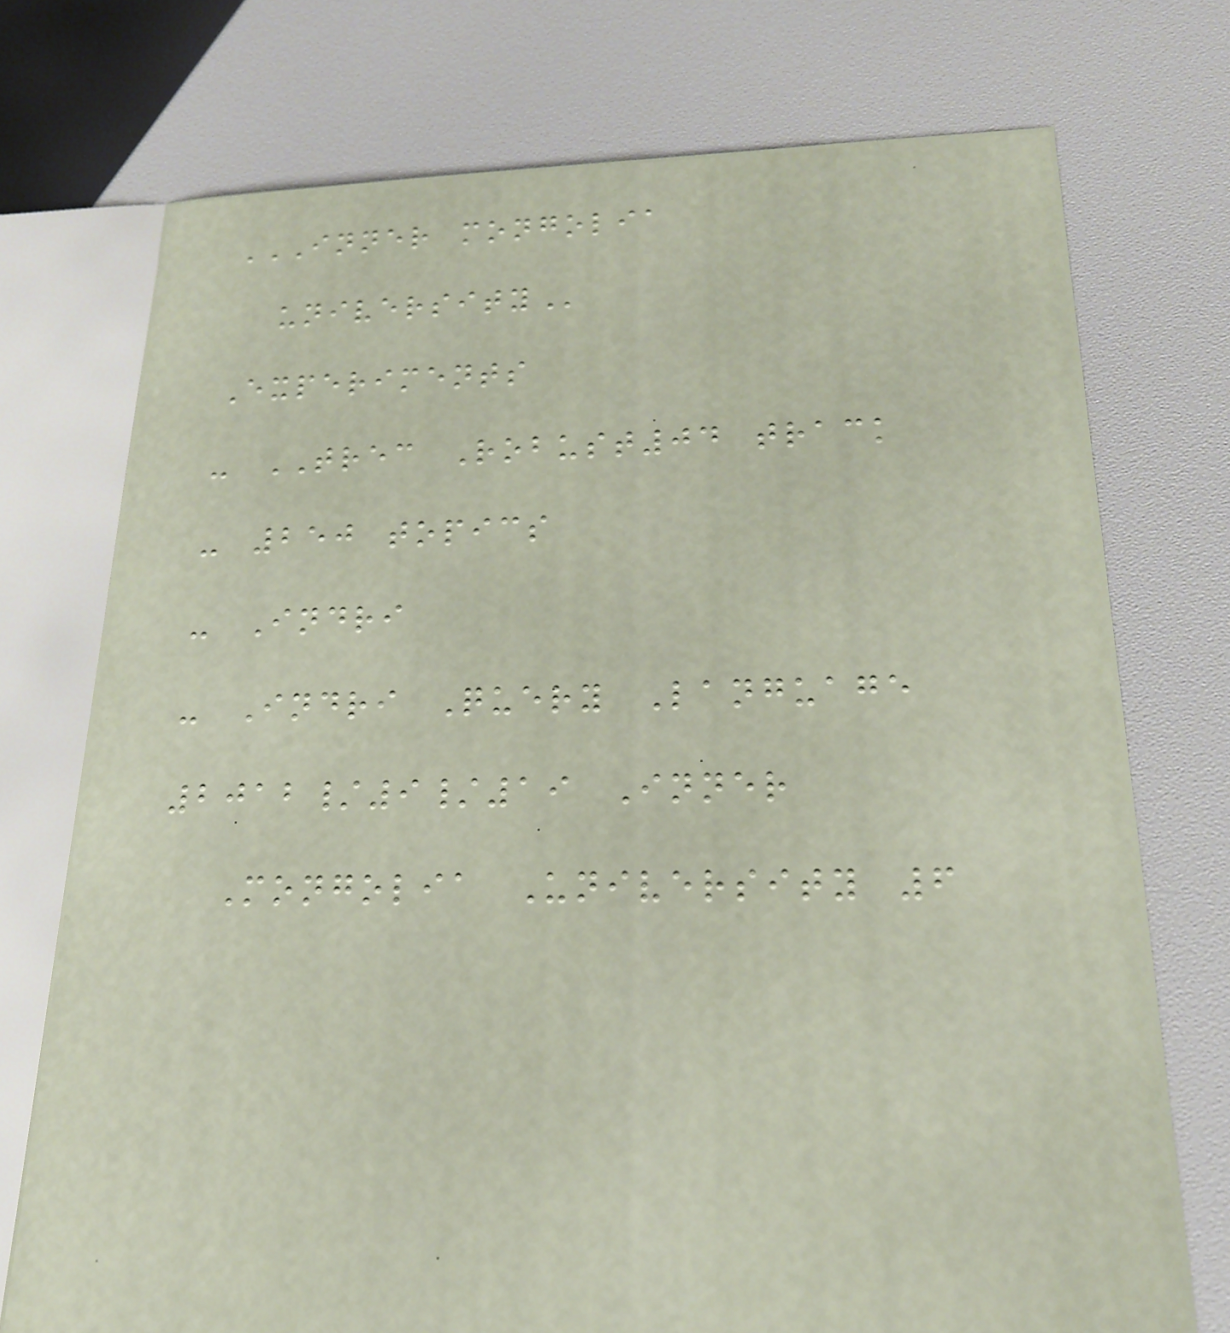INNER MONGOLIA
UNIVERSITY
Experiments
- TREC Robust04 track
- 250 topics
- Indri
- Indri Query Language
2012/9/19 Inner
Mongolia University 6
